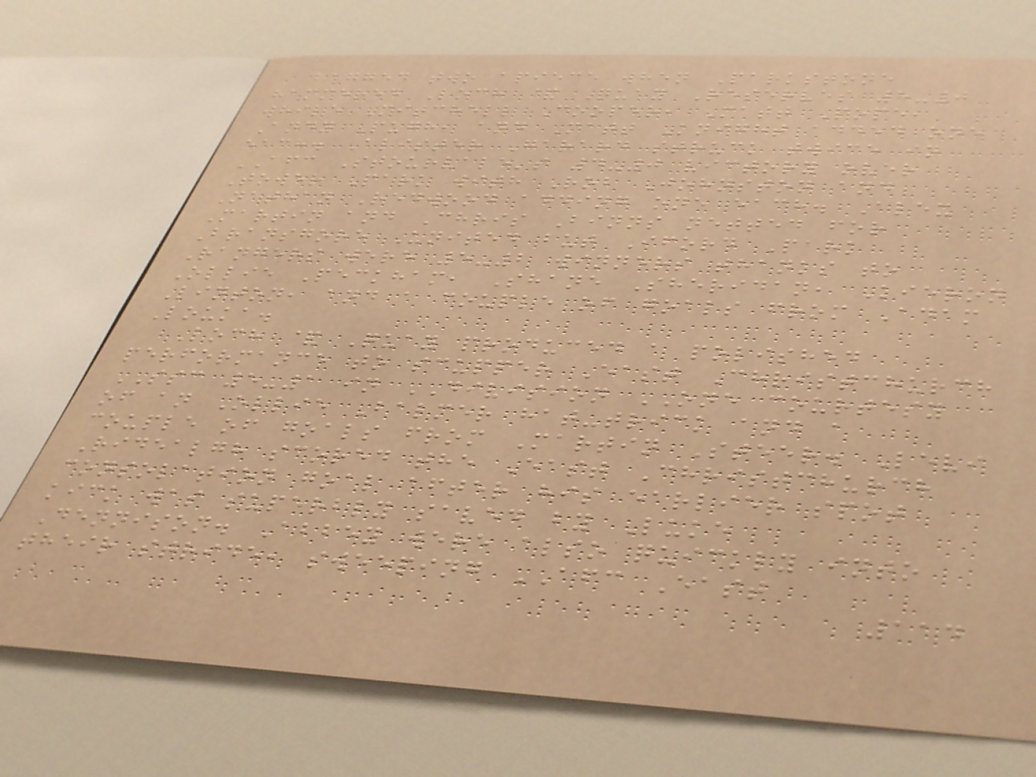bagged two apiece when Parkstone
hammered Loch & Quay Reserves 8-0
while Mitchell Cooper, Matt Pope,
Andy Pugh, and Matt Knight added one
each. Alister Garard struck twice in
AFC Stourvale's 4-0 victory over
Tower Park with Rob Johnston and
Nathan Redwood adding one each. Alex
Martin and Chris Binns netted for
Bransgore United but Iford Park
Rangers were 5-2 winners thanks to
Ollie Peckham, Shane Sheridan, Kieron
Linton, and a couple of goals from Adam
Louka.
Loch & Quay produced a polished
performance to scupper East Christchurch
SSC 5-1 in DIVISION ONE courtesy
of an Ollie Balmer hat-trick and a
couple of goals from Martin Steer. Levi
Ridealgh scored the East Christchurch
consolation goal after his earlier spot
kick was superbly saved by Luke
Dennison. Abbey were also quickly into
their stride, sweeping AFC East
114
